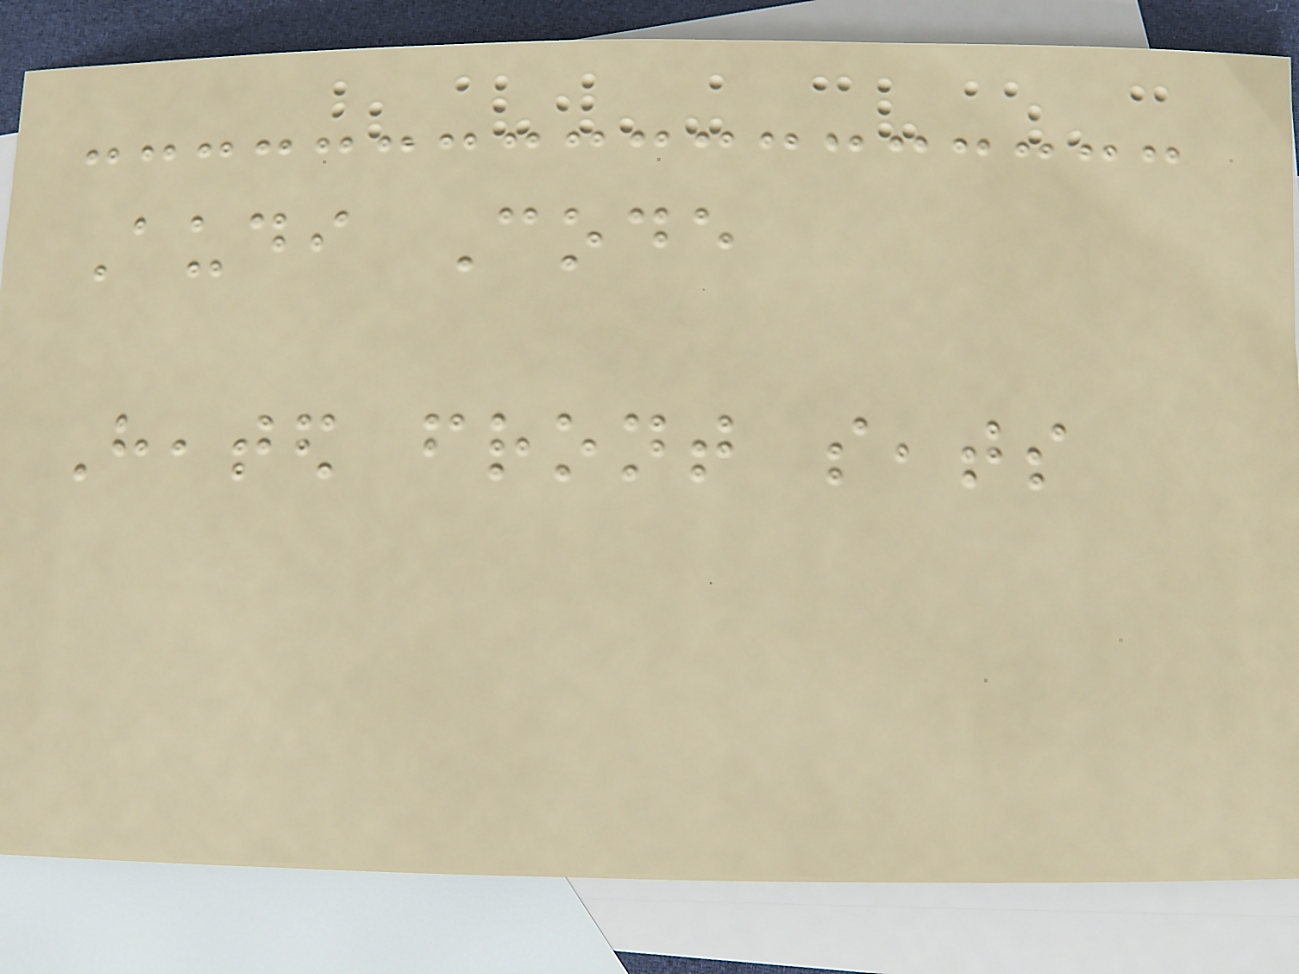Audi Code
Heated front seats
